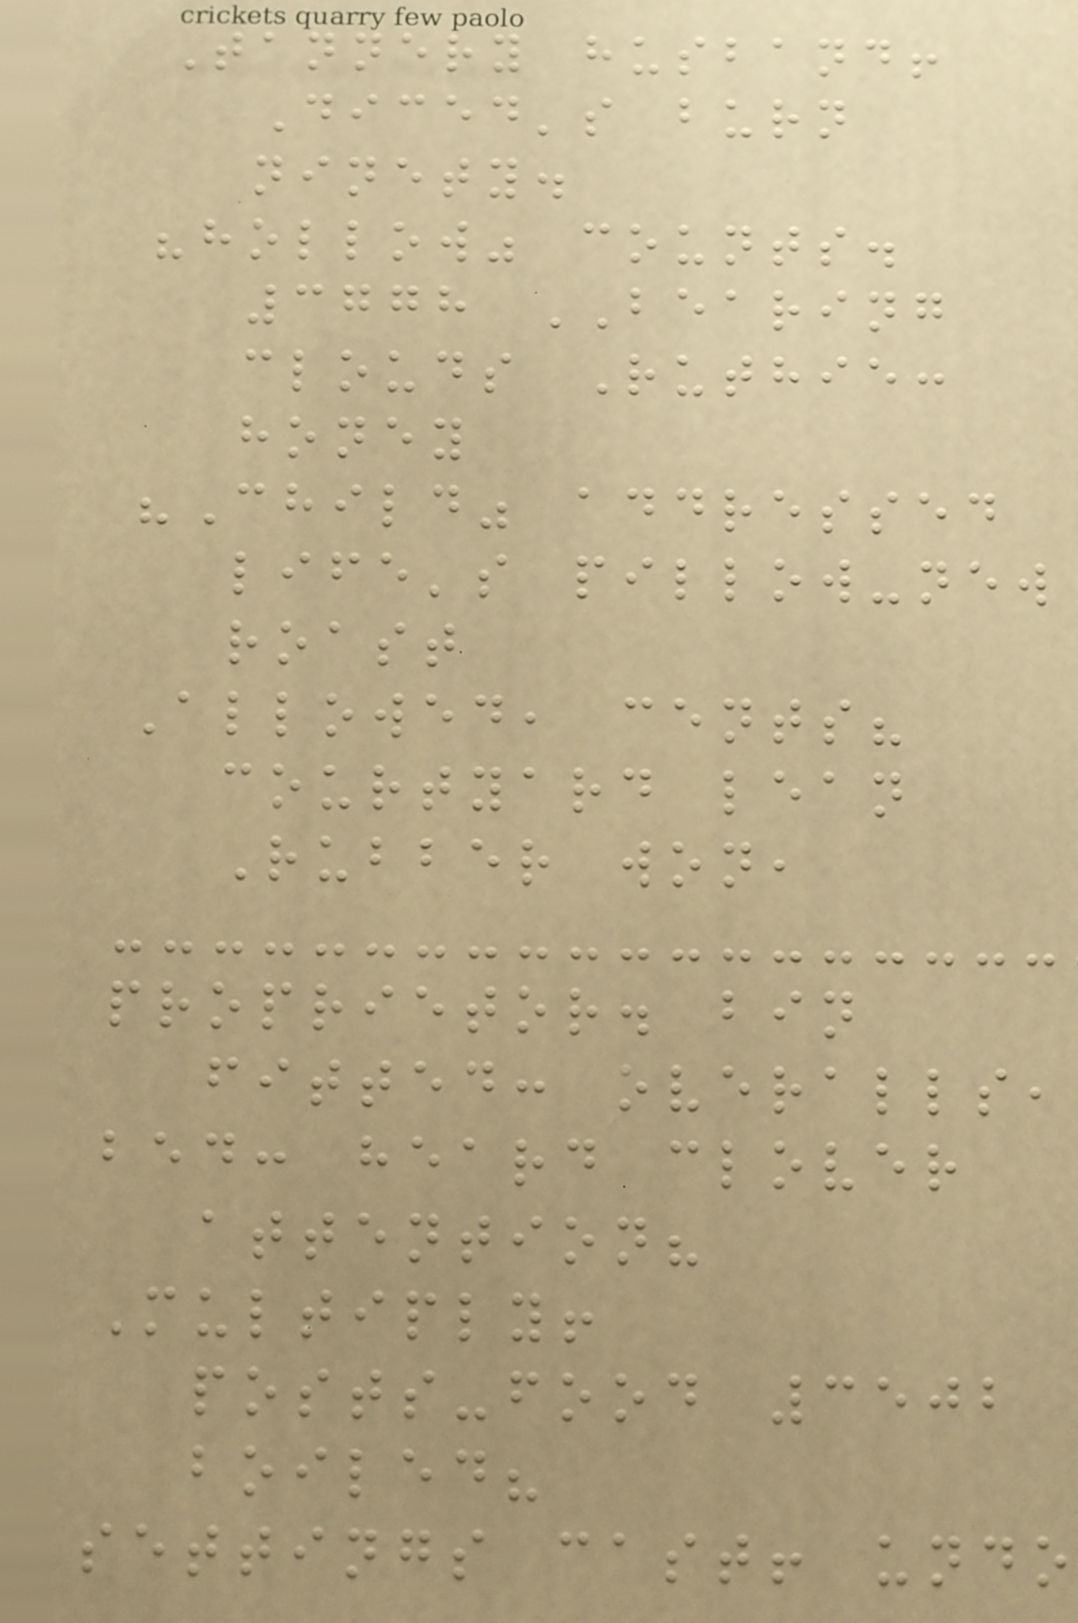Tannery husband!
Diced's burn
ninety.
"hollow" counts.
3778 BEARING
clouds Ruthie:
honey
"Child" addressed
life's pillow-new
roast
Allowed, cents?
courtyard lean
Rubber won,
proprietor. bin
fitted: overalls,
bed: heard clover
attention?
Multiply!
posts-food 3502
boiled?
settings cast! undo
